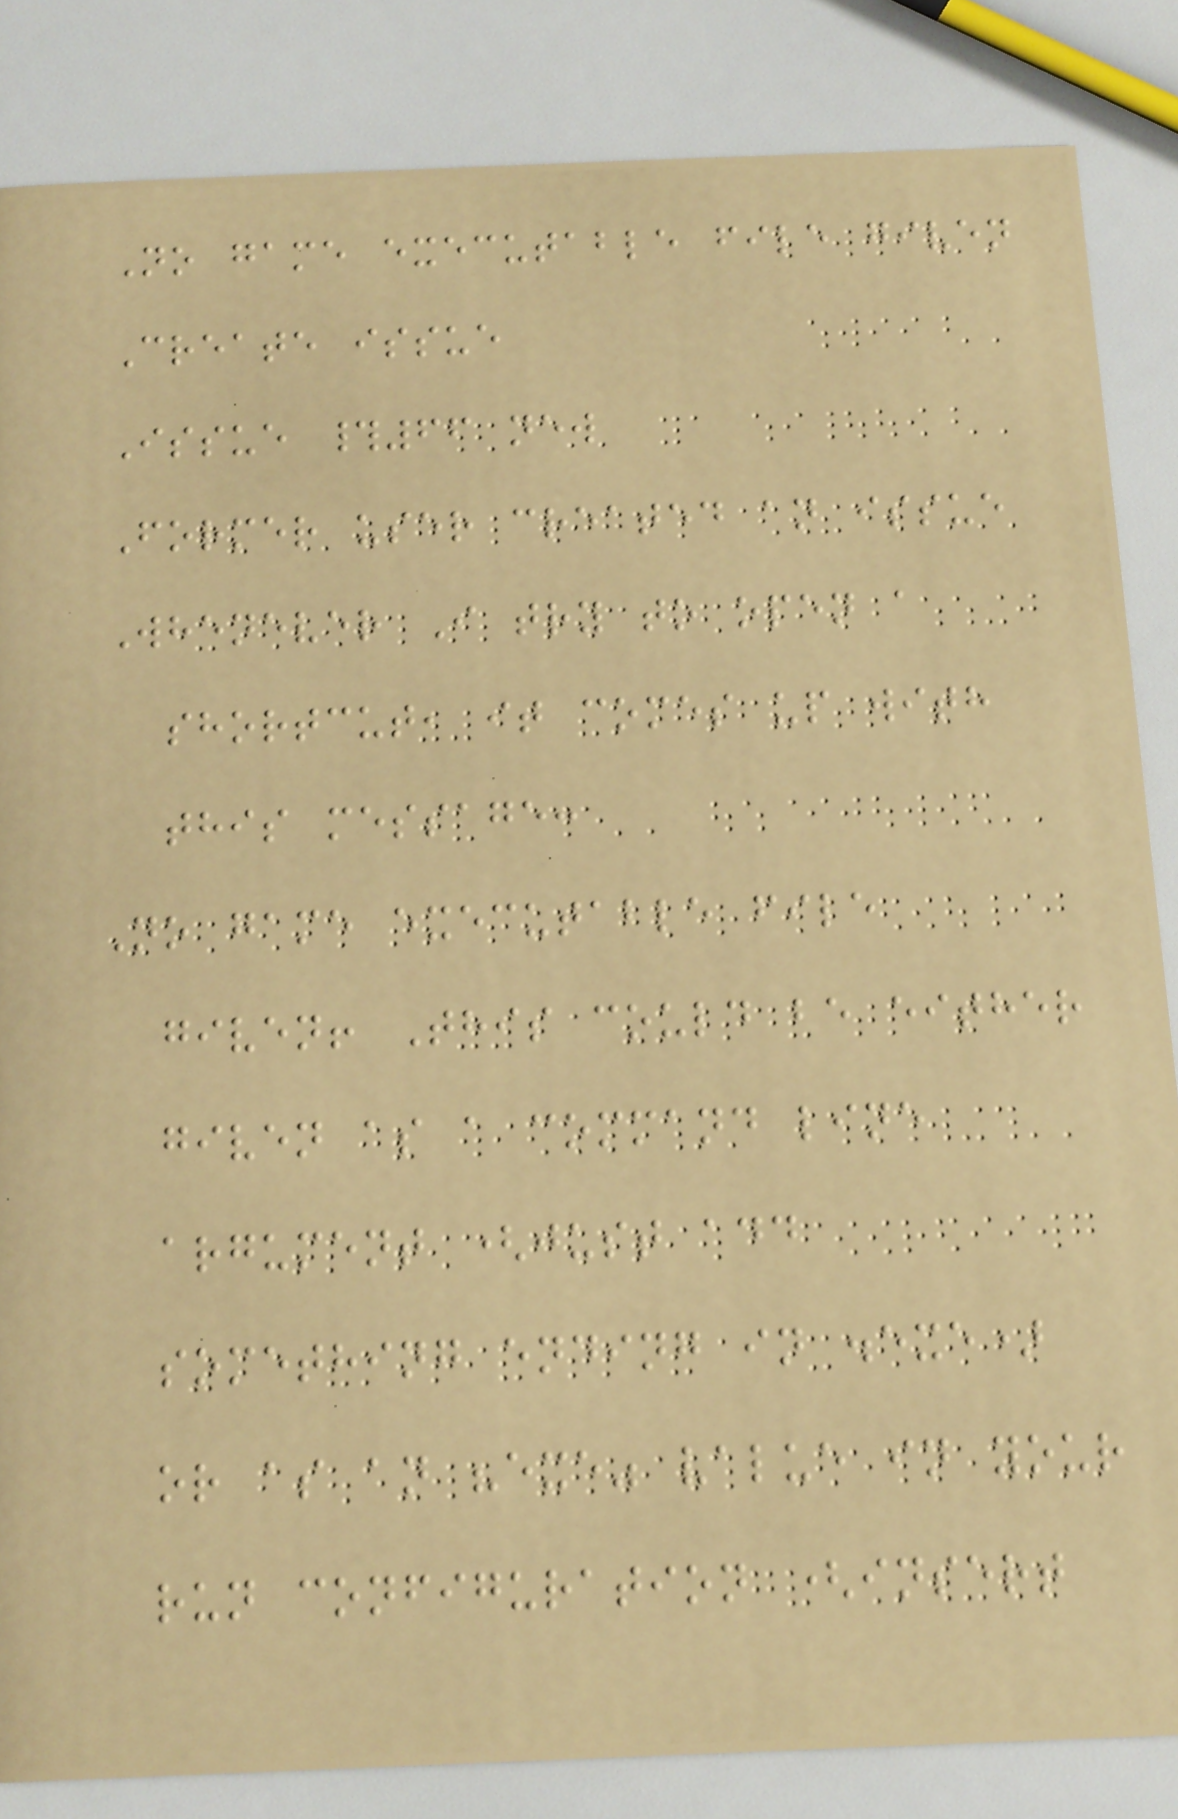No game executable file given
Create issue
Issue #66 new
Former user created an issue
Whenever I try to open a
shortcut, it comes up with
this message:
No game executable file
given! This could be either
given as a command line
argument (just add
something ending in .exe)
or as an "exe" value in your
run configuration (insert
